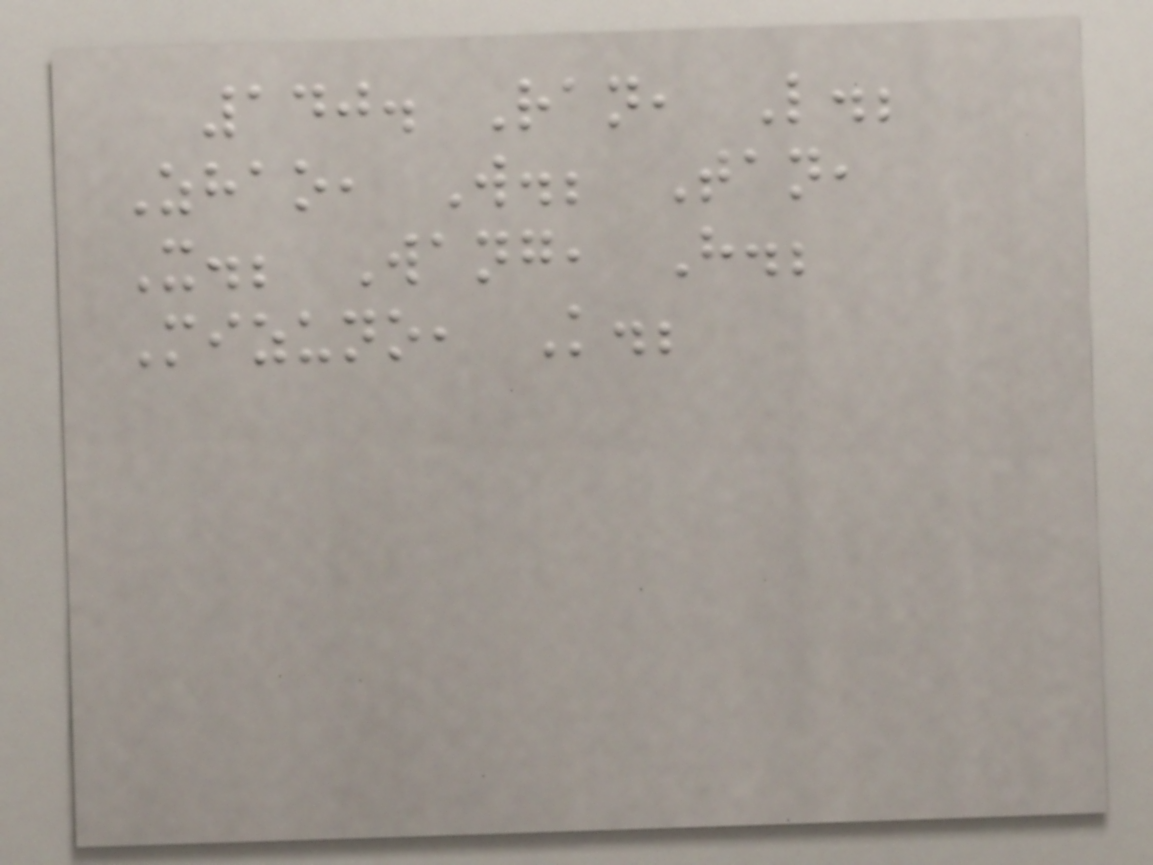140. Ran, L.;
Zhao, W.; Tan,
X.; Wang, H.;
Mizuno, K.;
